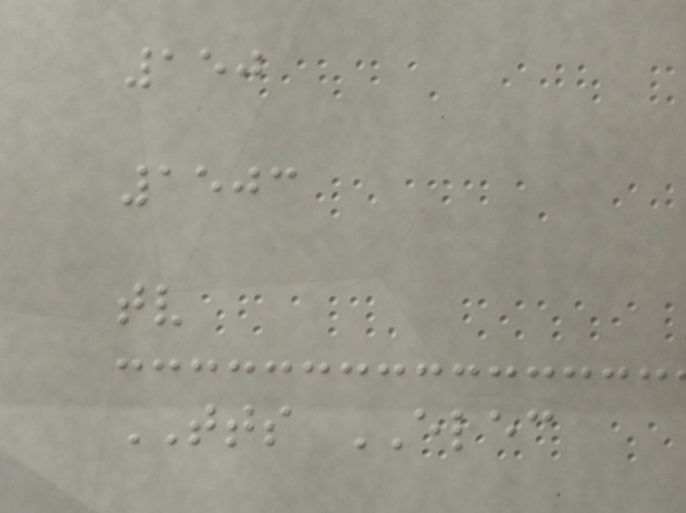150
1503
tv
TTS ELEC
